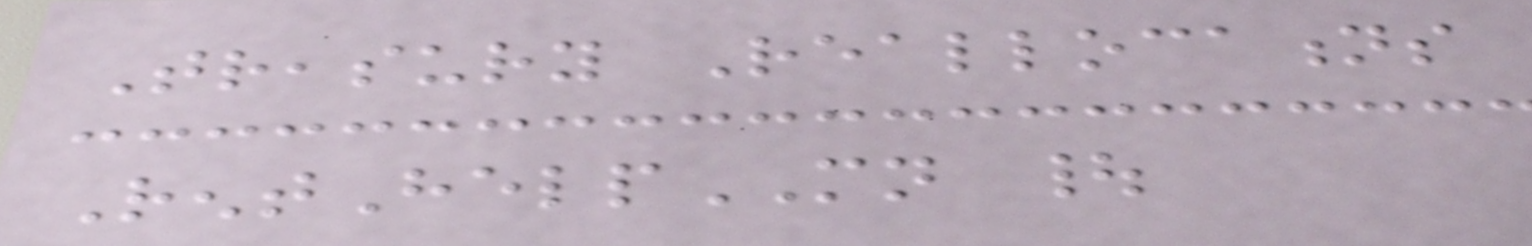Treasury Reallocations
RentHelpMN |
